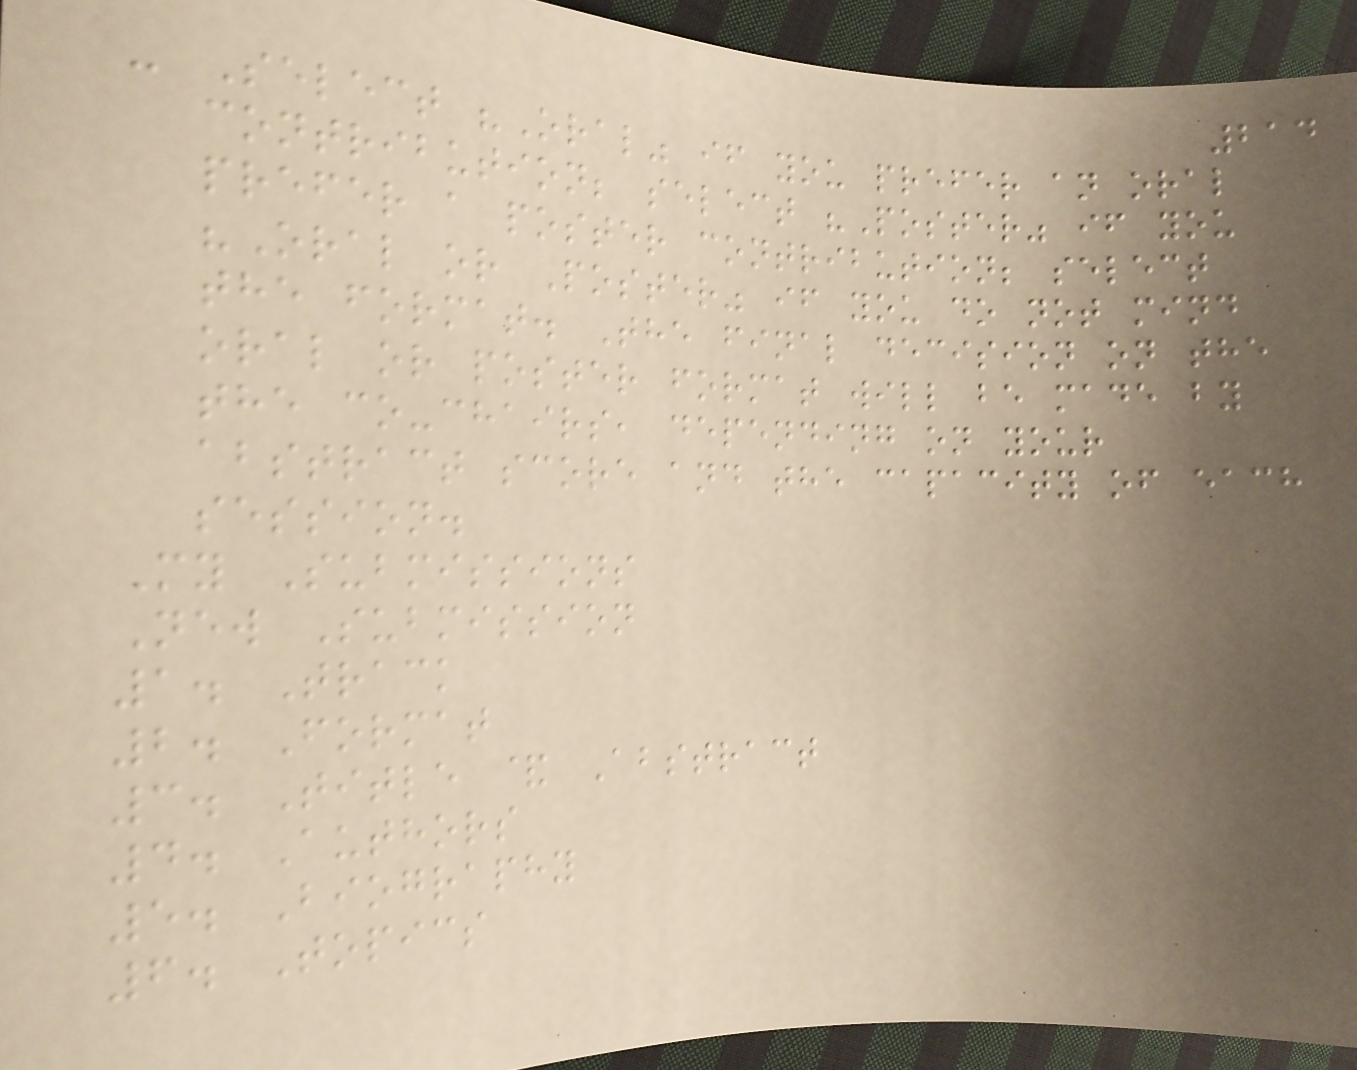214
- Select "Oral" if you prefer an oral
contribution; select "Poster" if you
prefer a poster contribution; select
"Oral or Poster" if you do not mind
the format. The final decision on the
oral or poster format will be made by
the co-chairs, depending on your
abstract score and the capacity of each
session.
My Submissions
New Submission
1. Track
2. Format
3. Title & Abstract
4. Authors
5. Biography
6. Topics
